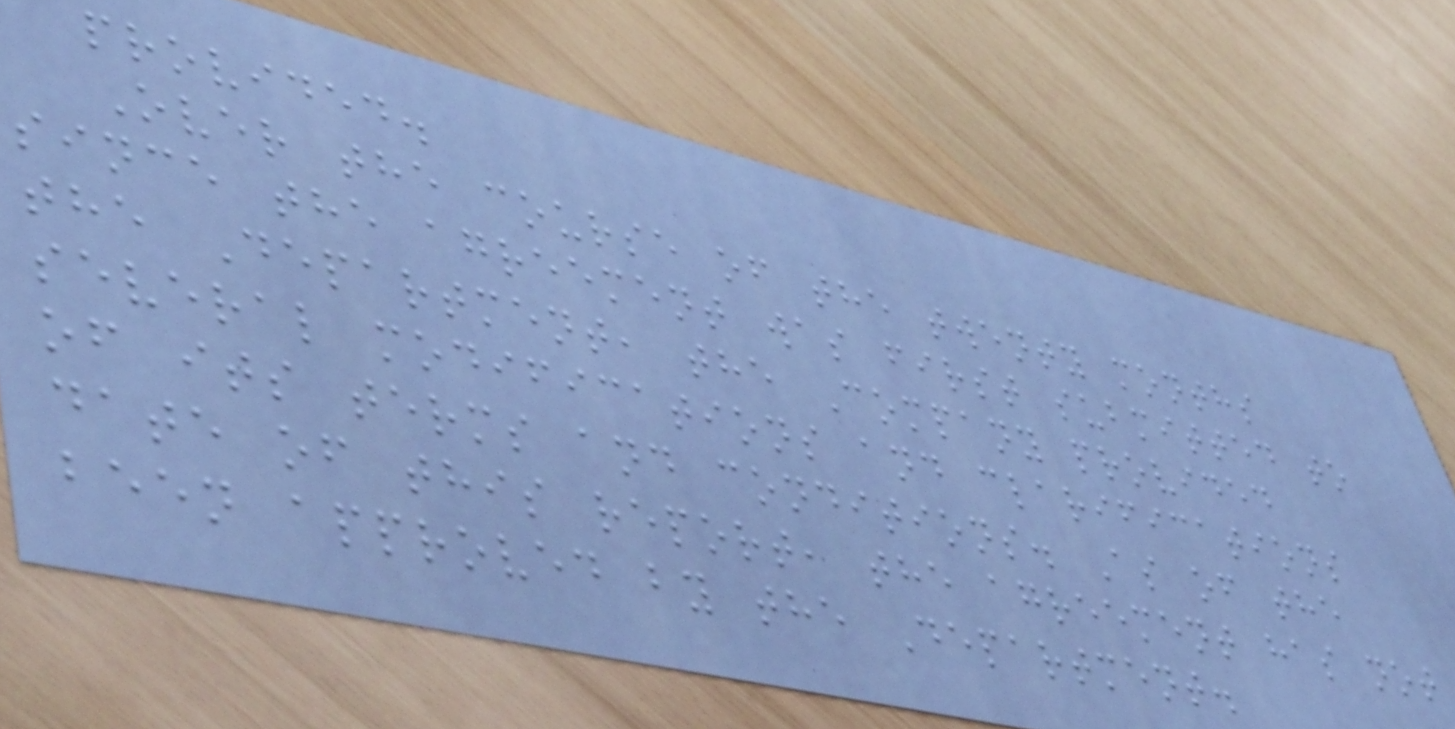provided.
Over the course of the twenty months
since the agreement was first submitted to
the Department, the Company provided
several modifications and clarifications
of its terms and conditions. As of the
date of this report, the agreement has not
been approved by the Department.
